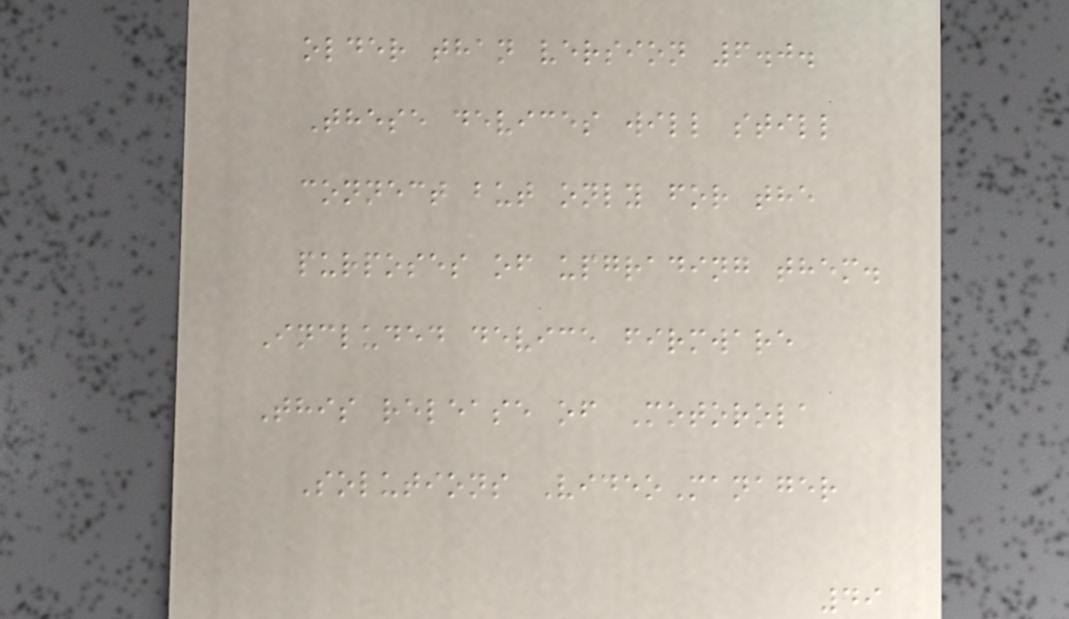older than version 6.0.
These devices will still
connect but only for the
purposes of upgrading them.
Included device firmware
This release of Motorola
Solutions VideoManager
49
